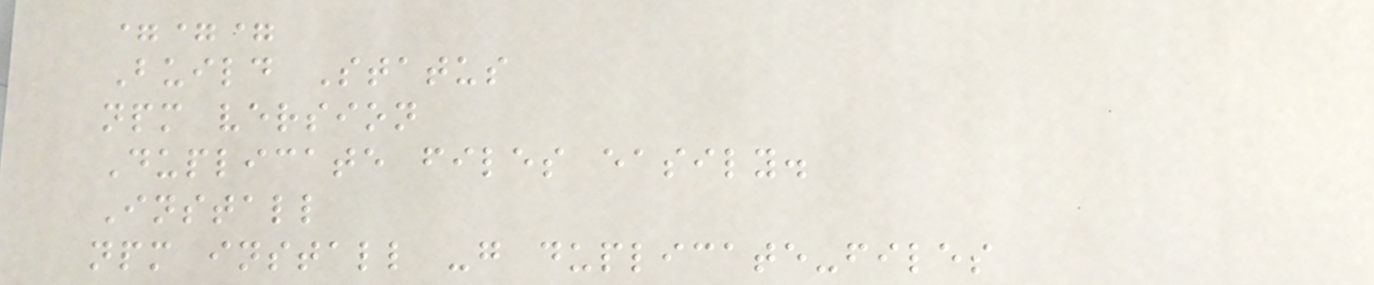===
Build Status
npm version
Duplicate files easily.
Install
npm install -g duplicate-files
